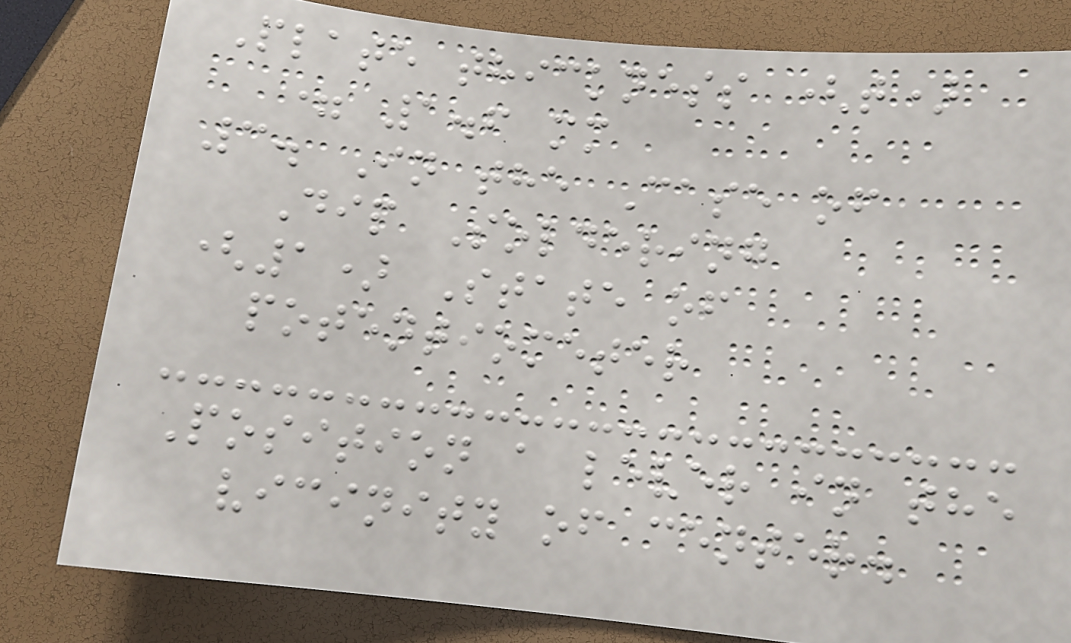Plate thickness (t)
= 1.6 mm
3. In the Case of
Dip Soldering
(1) State of
potentiometer
Position a lever in the
vicinity of center.
